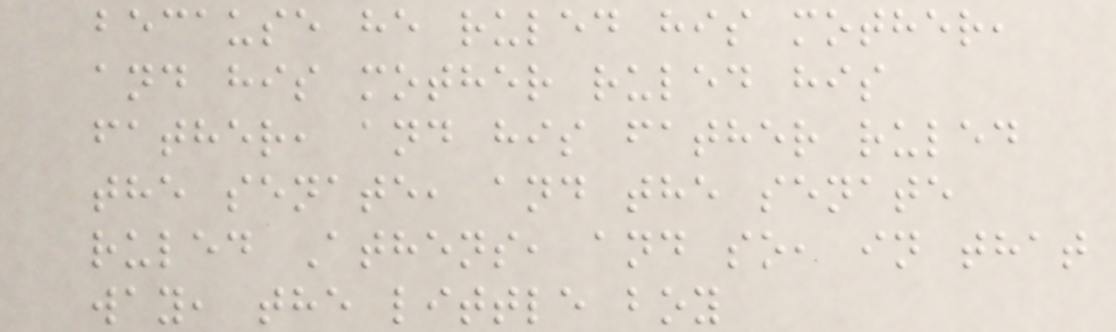because he ruled his mother,
and his mother ruled his
father, and his father ruled
the senate, and the senate
ruled Athens, and so, in that
way, the little boy
